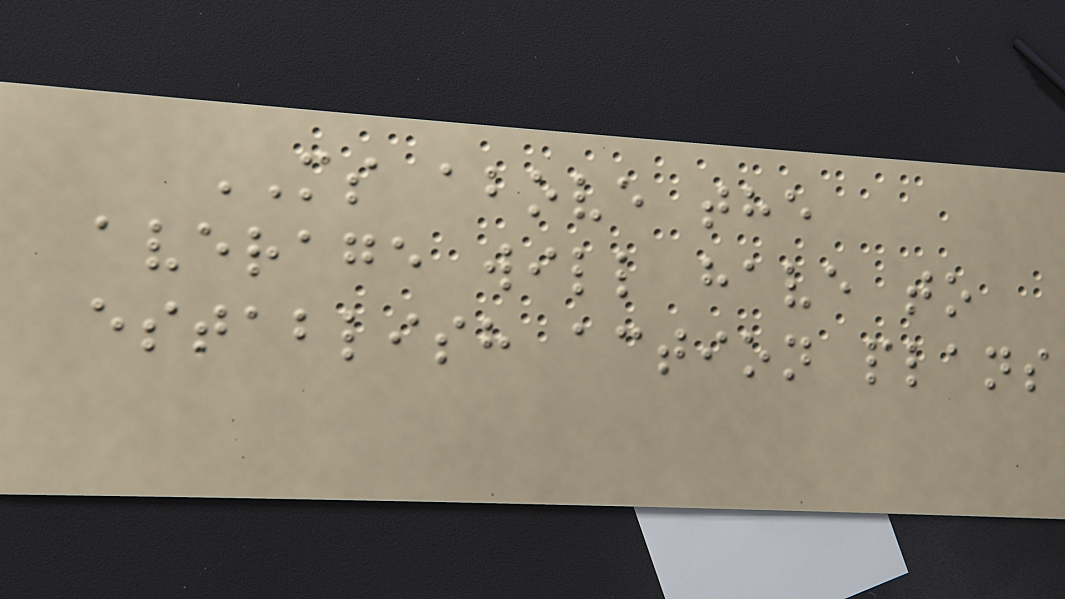MS above the
average will have to
establish action plans
